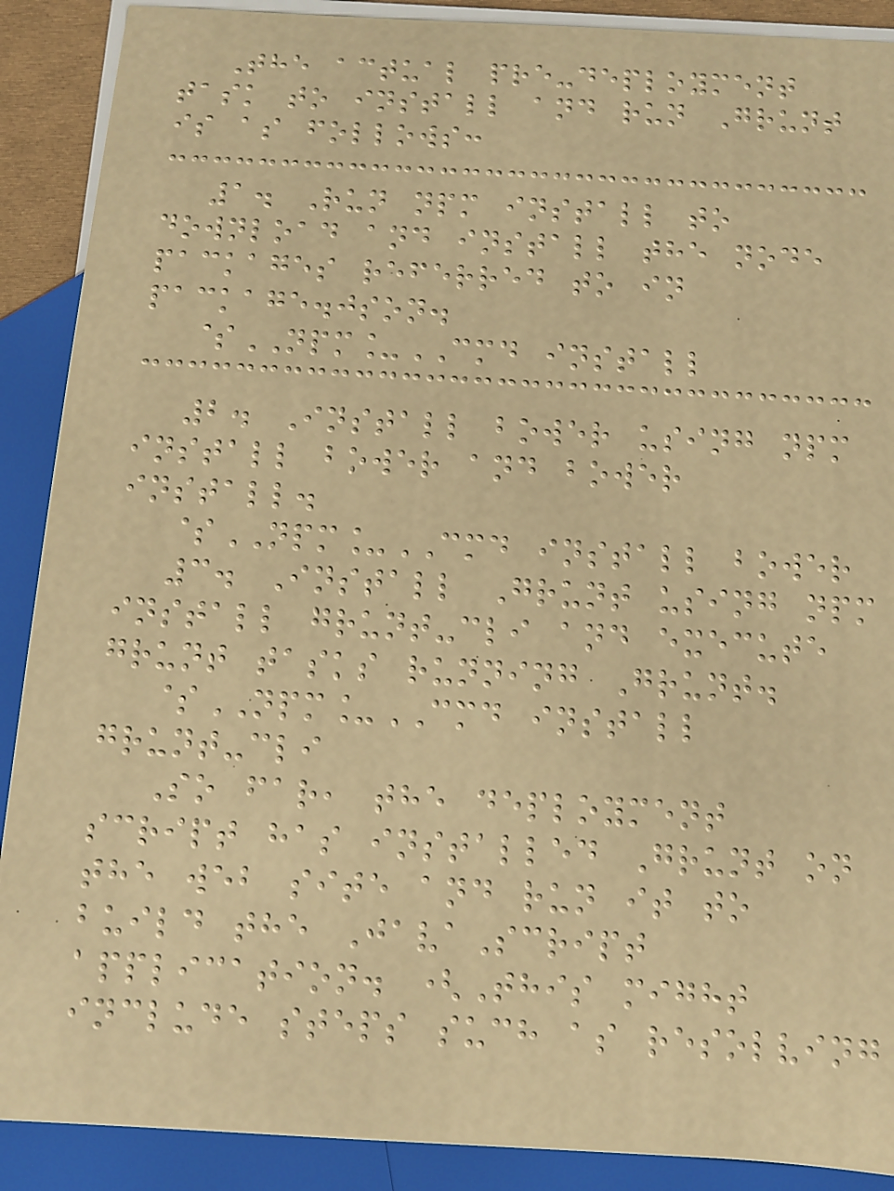The actual pre-deployment
task to install and run Grunt
is as follows:
1. Run npm install to
download and install the node
packages referred to in
package.json.
$NPM_CMD install
2. Install bower using npm
install bower and bower
install.
$NPM_CMD install bower
3. Install Grunt using npm
install grunt-cli and execute
grunt tasks running Grunt.
$NPM_CMD install
grunt-cli
So far, the deployment
script has installed Grunt on
the web site and run it to
build the JavaScript
application. (This might
include steps such as resolving
